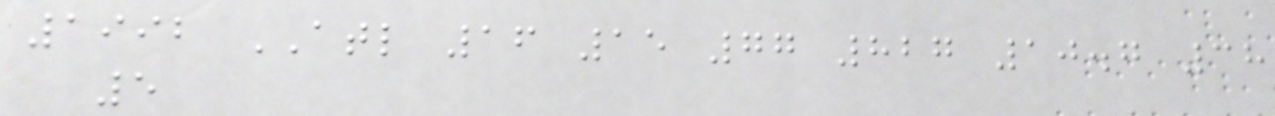1992 ATL 16 15 77 827 10.7 38
5
